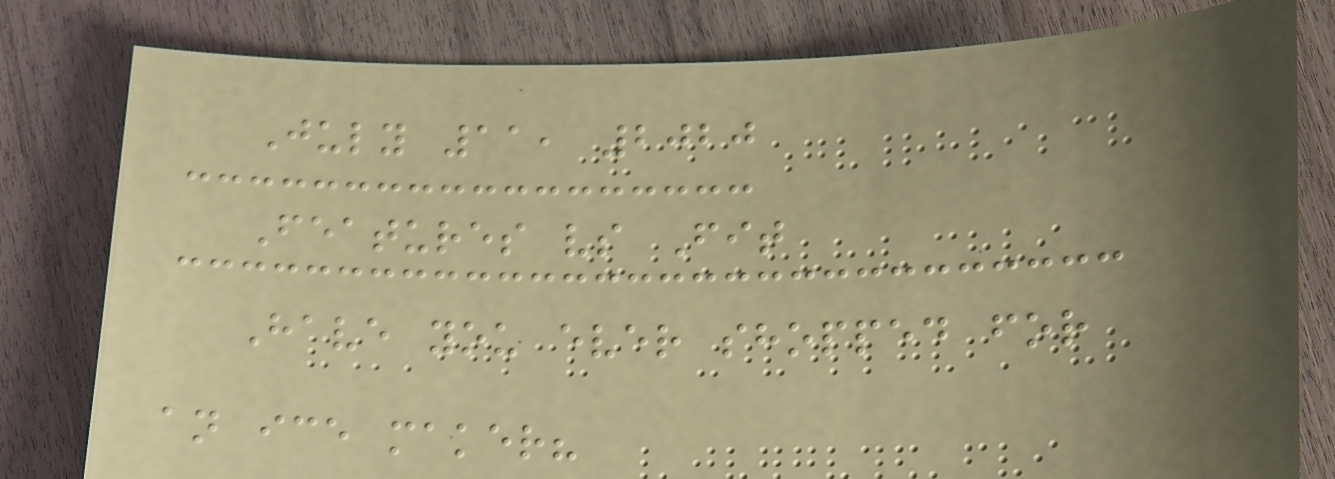July 11, 2020
Features vs Fit
Have you ever shopped for
an ice maker?
